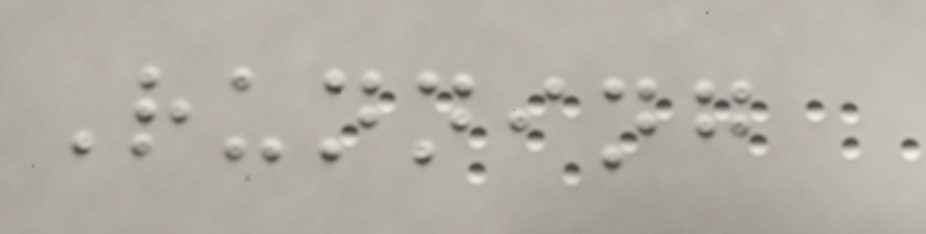Running
